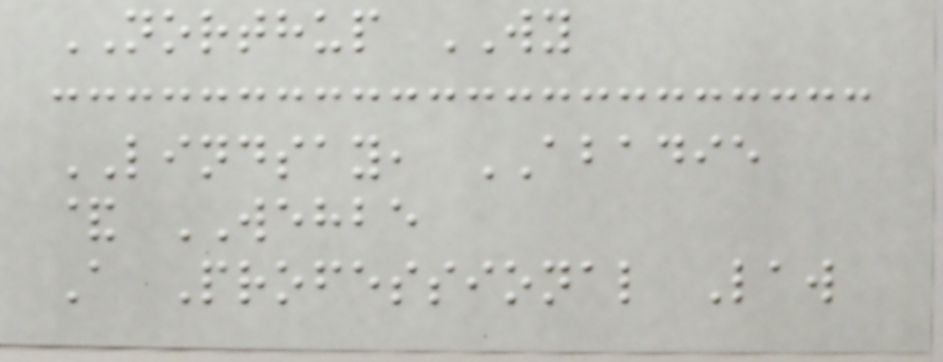NORTHUP WY
LINDSAY, ABADIE
& WEHBE
A Professional Law
